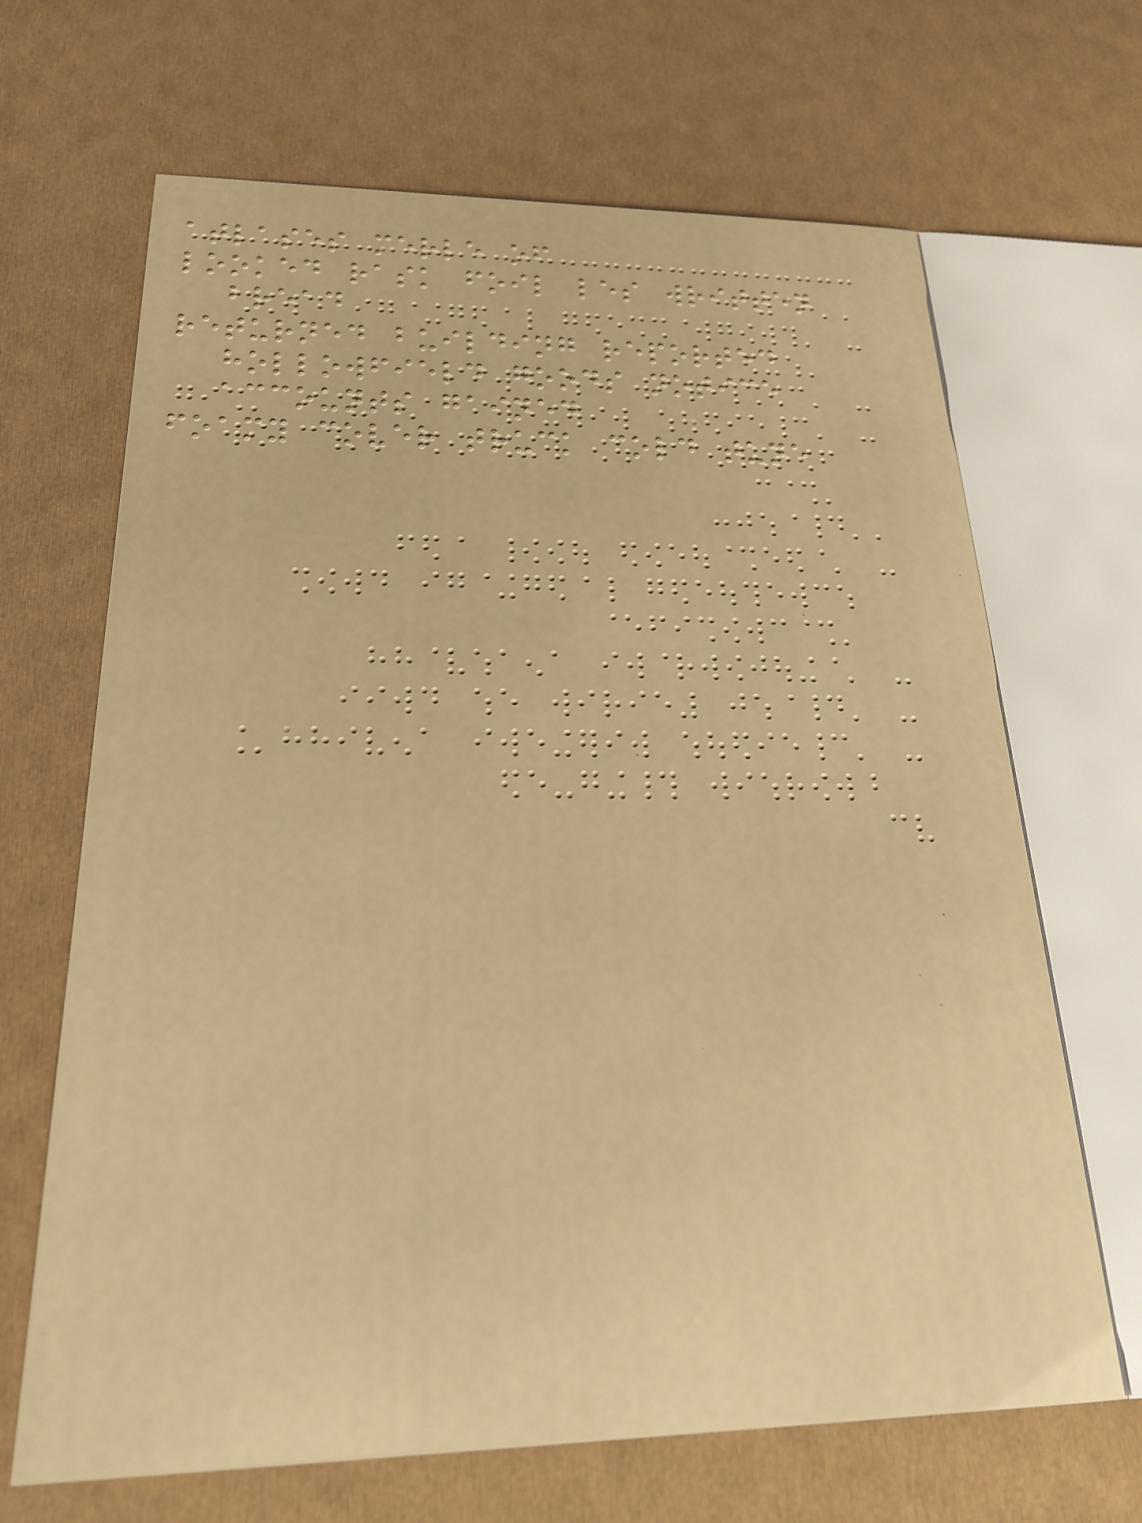atlases merle of
looked rask foil les written
bread
returned building reported
hollowfield goods notice
accounts gained
foamy cover truck cold tune
